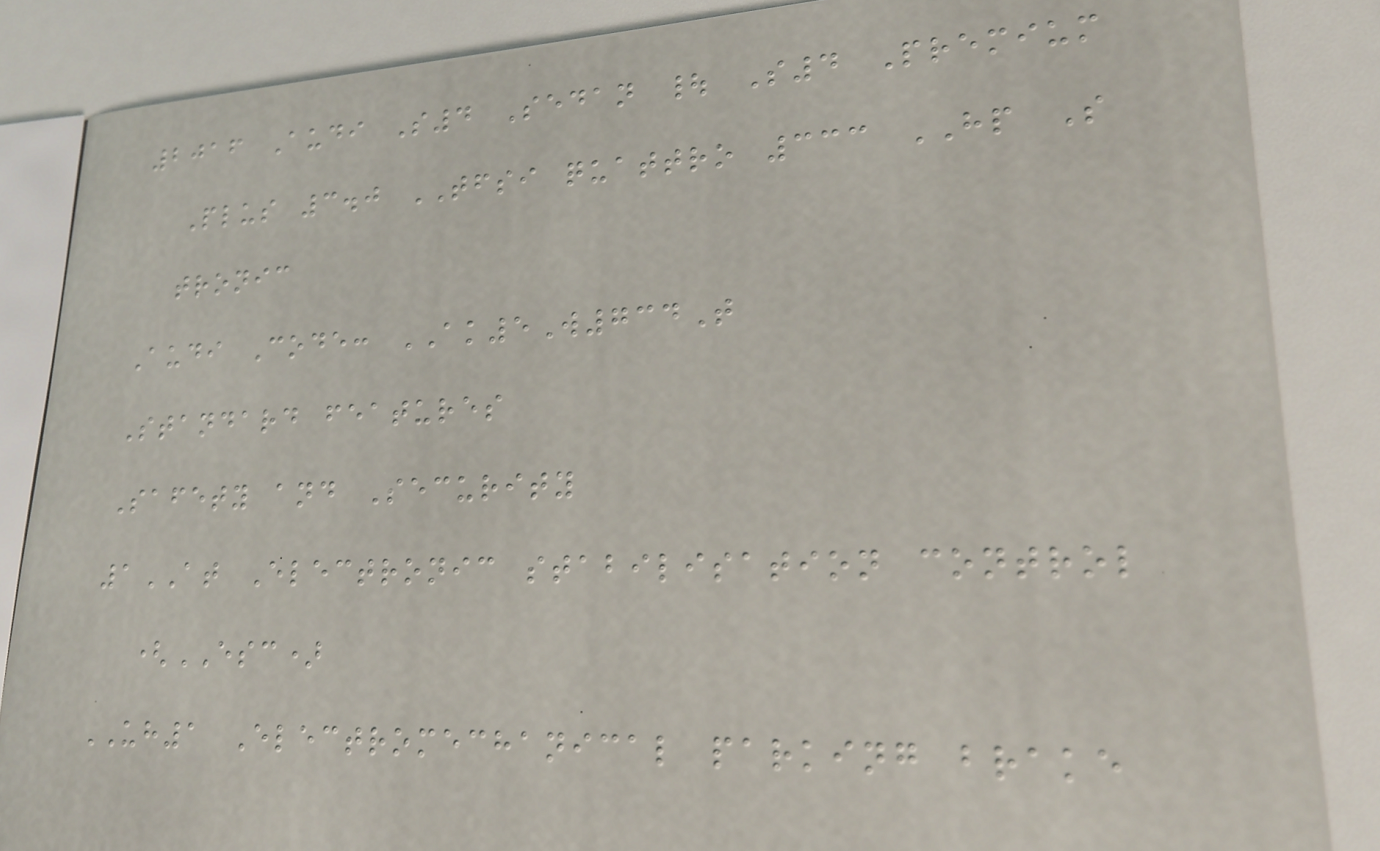2016 Audi S4 Sedan | S4 Premium
Plus 3.0 TFSI quattro 333 HP S
tronic
Audi Code: AK5W734T
Standard features
Safety and Security
1AT Electronic stabilisation control
(ESC)
UH1 Electromechanical parking brake
